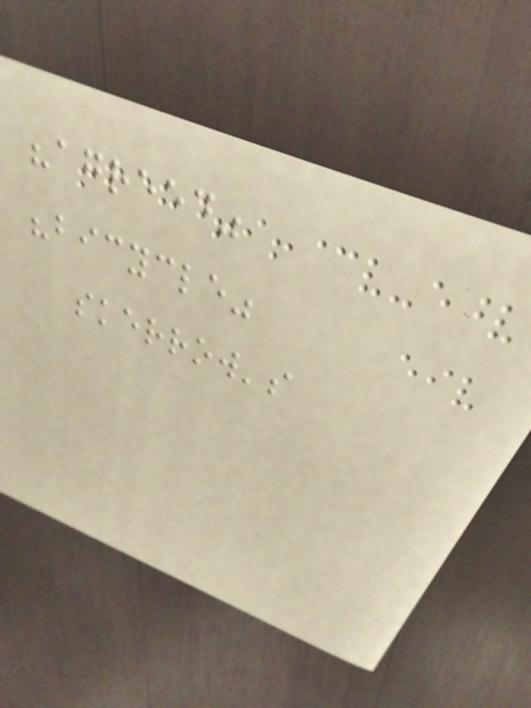"agreed"
"bicycle"
skerrow's
